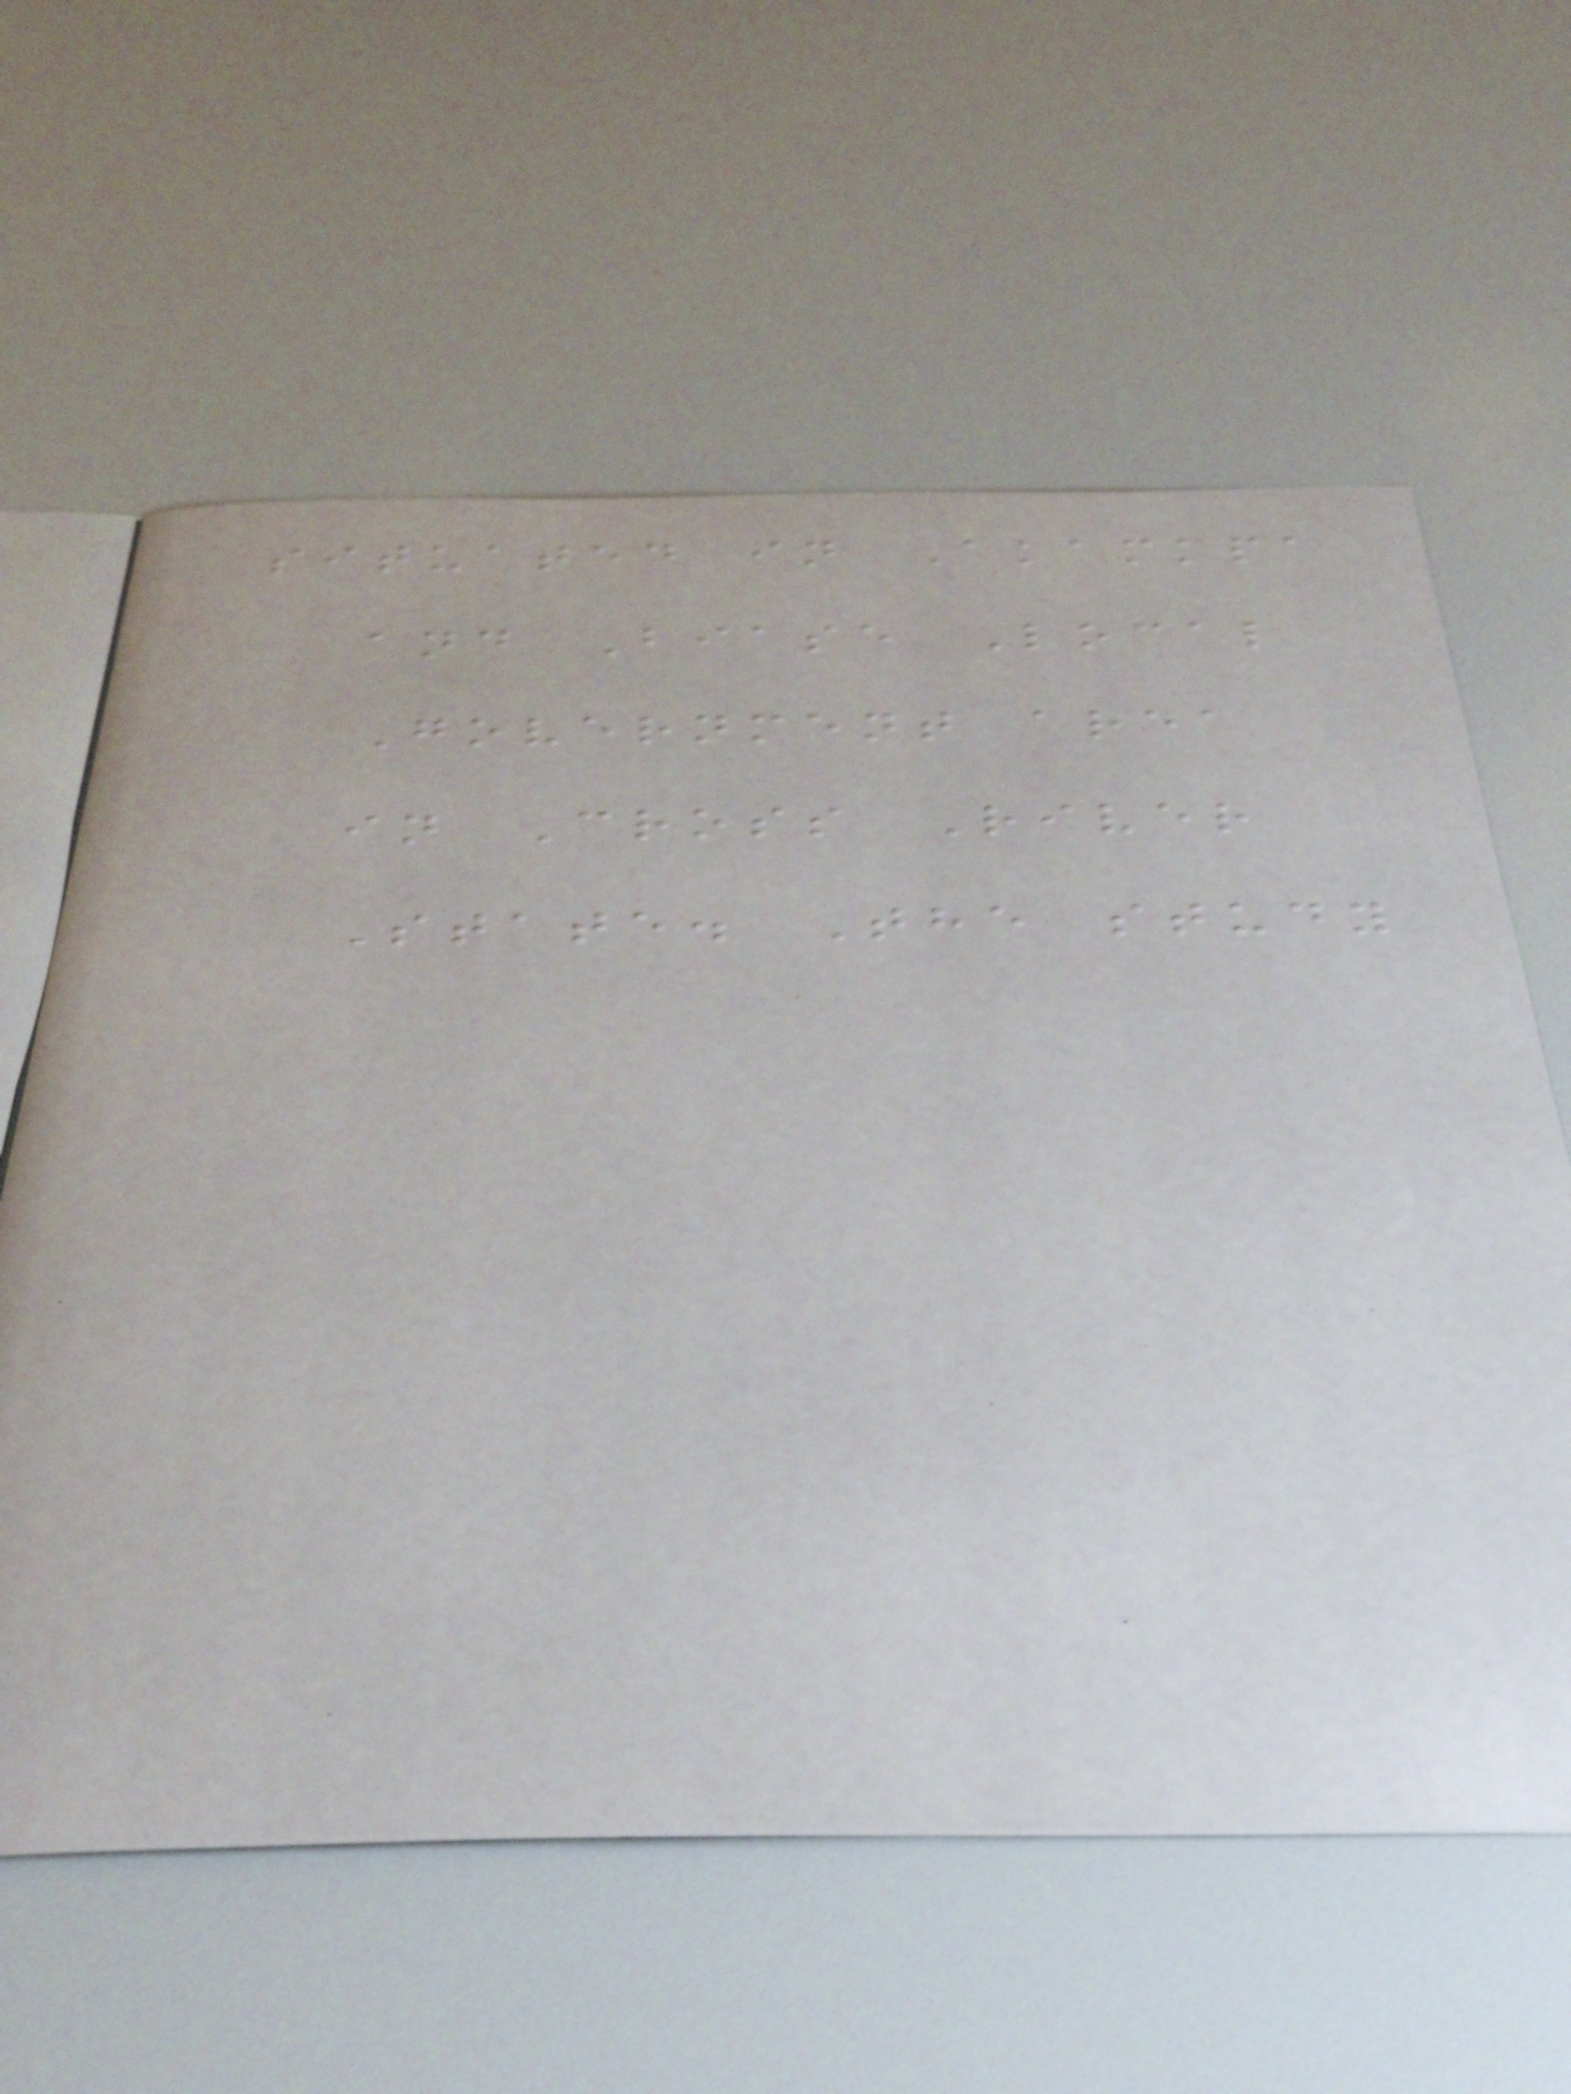situated in Akamkpa
and Biase Local
Government area
in Cross River
State. The study
